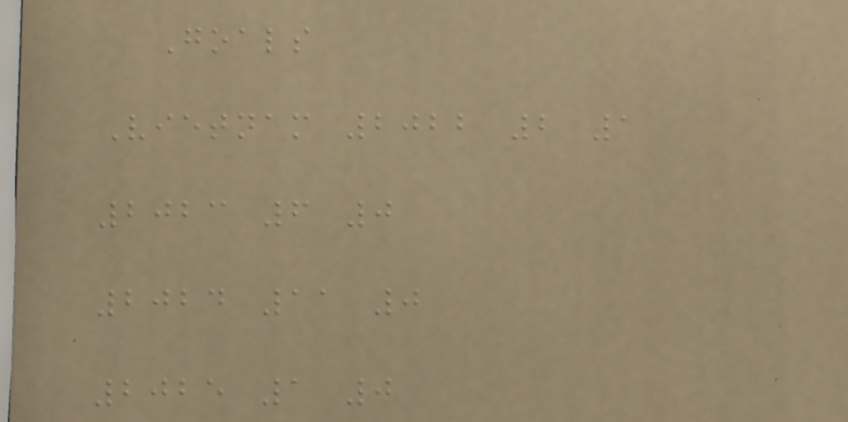Goals
Vietnam 2022 2 1
2023 6 0
2024 11 0
2025 1 0
